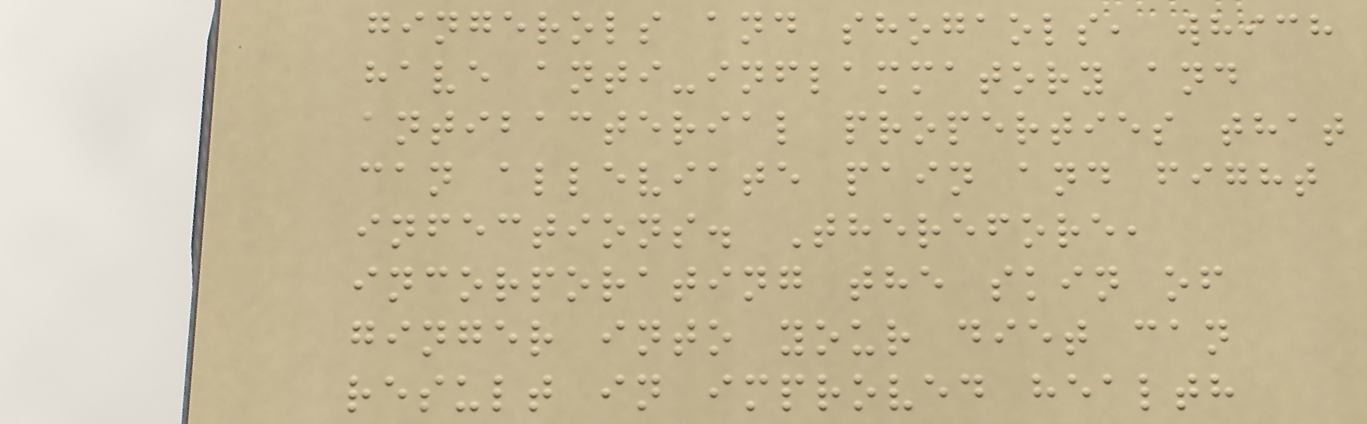gingerols and shogaols, which
have anti-inflammatory and
antibacterial properties that
can alleviate pain and fight
infections. Therefore,
incorporating the skin of
ginger into your diet can
result in improved health
